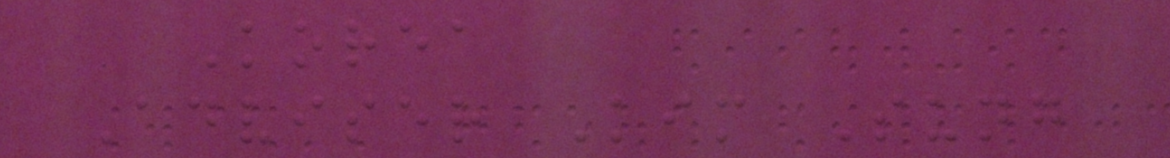Korea
Adviser Kim Sung
